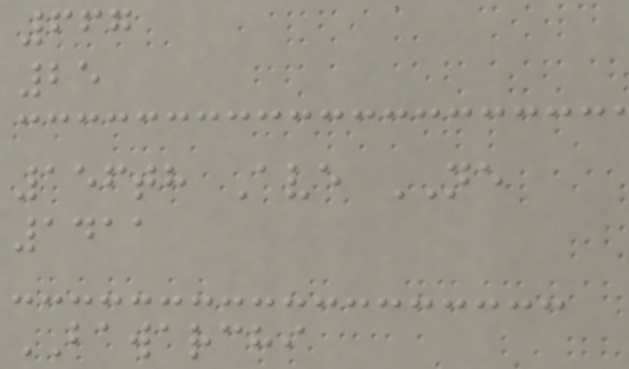667
25
156th Ave NE
1411
BAWARCHI
